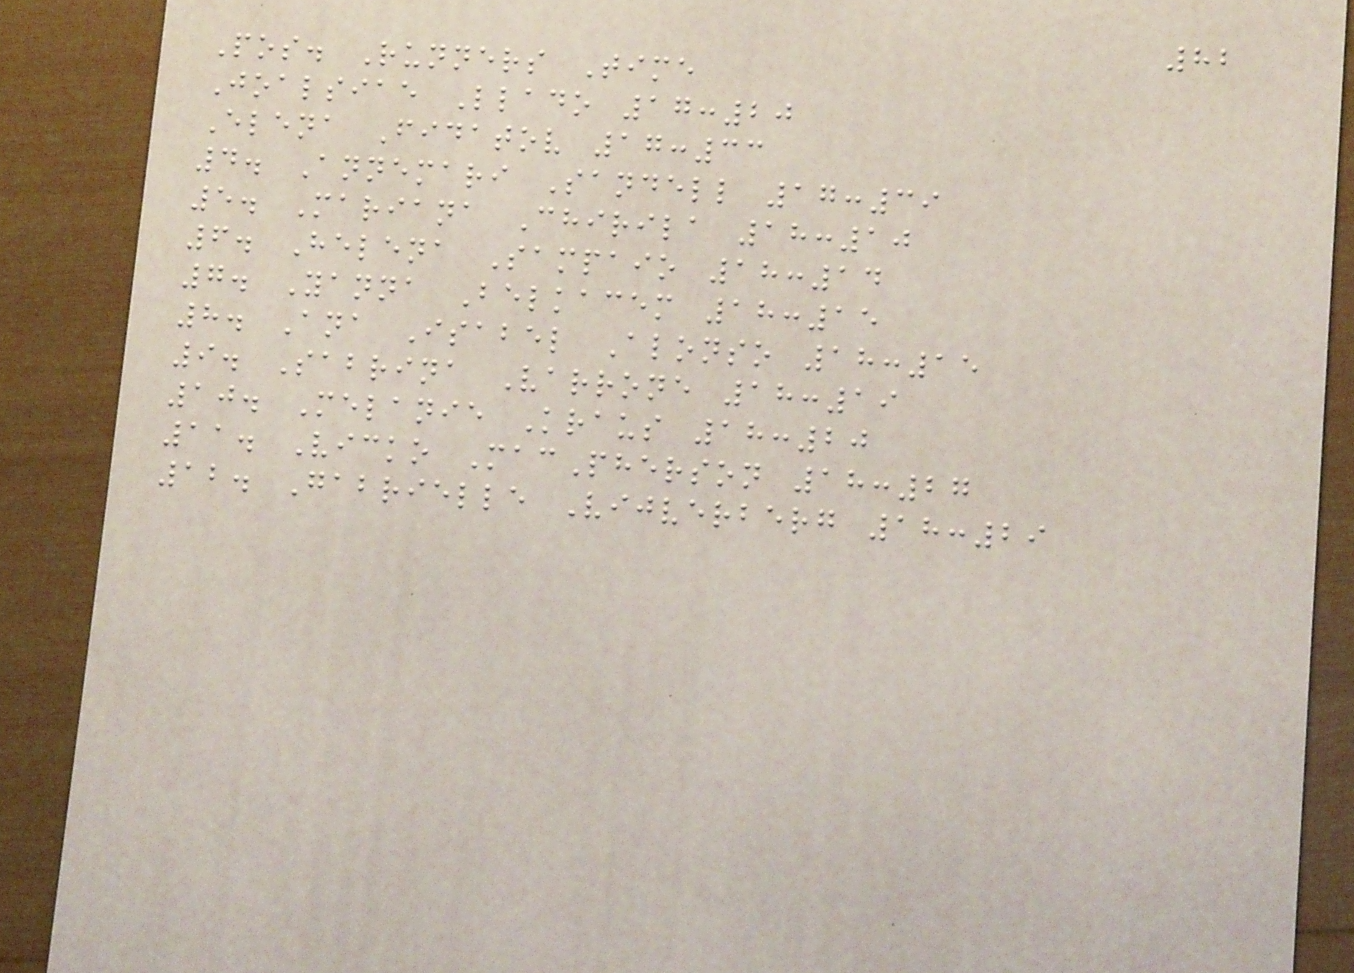82
Pos. Runners Time
Joalsiae Llado 17:20
Elena Fidatov 17:33
4. Annemari Sandell 17:39
5. Mariana Chirila 18:10
6. Helena Sampaio 18:14
7. Yanna Belkacem 18:15
8. Ana Isabel Alonso 18:15
9. Sabrina Varrone 18:19
10. Melanie Kraus 18:20
11. Vicko MacPherson 18:27
12. Gabrielle Vijverberg 18:29
